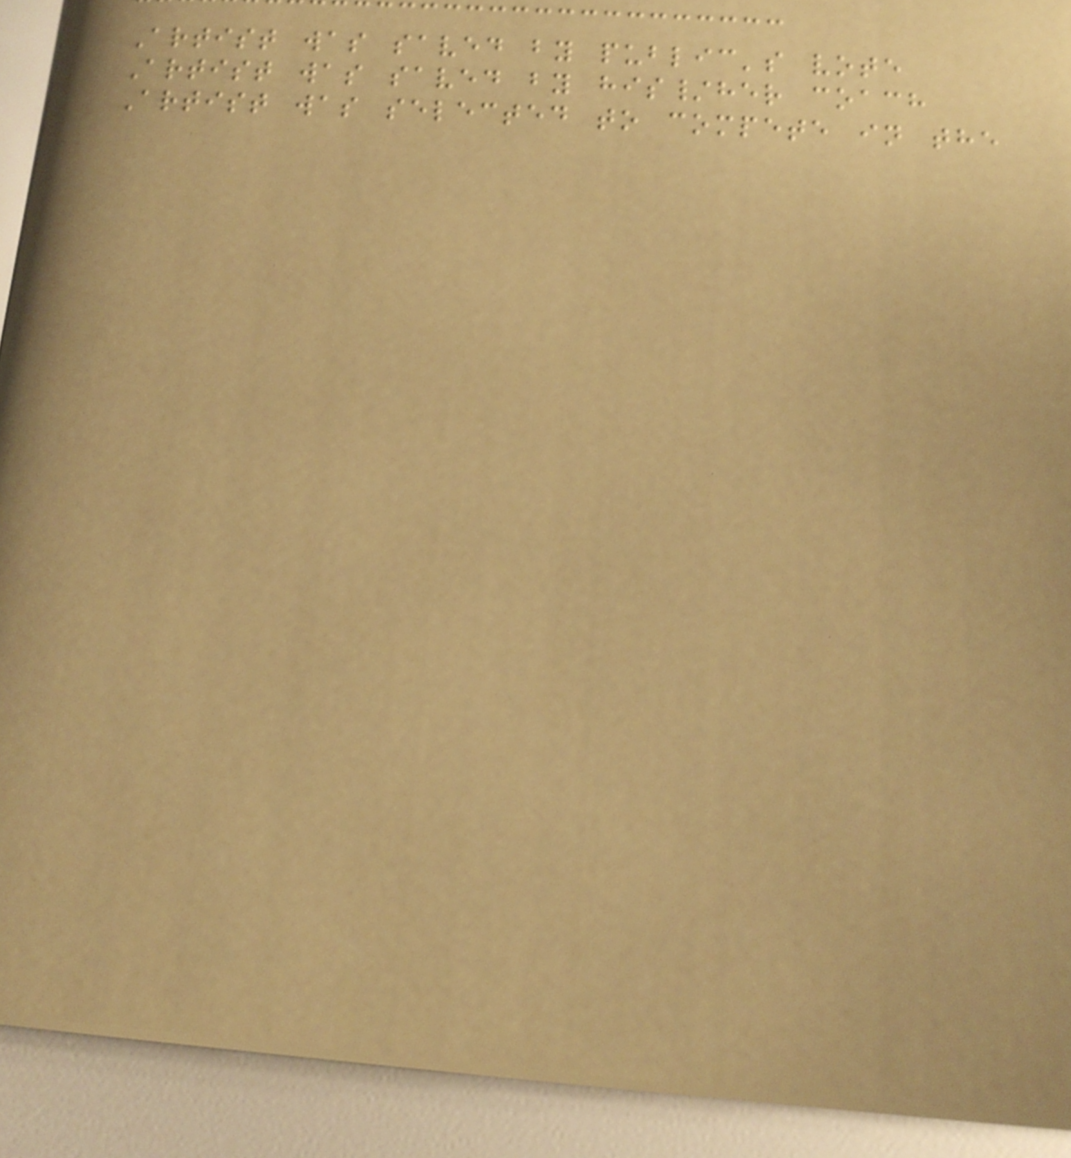Artist was saved by public's vote
Artist was saved by his/her coach
Artist was selected to compete in the
